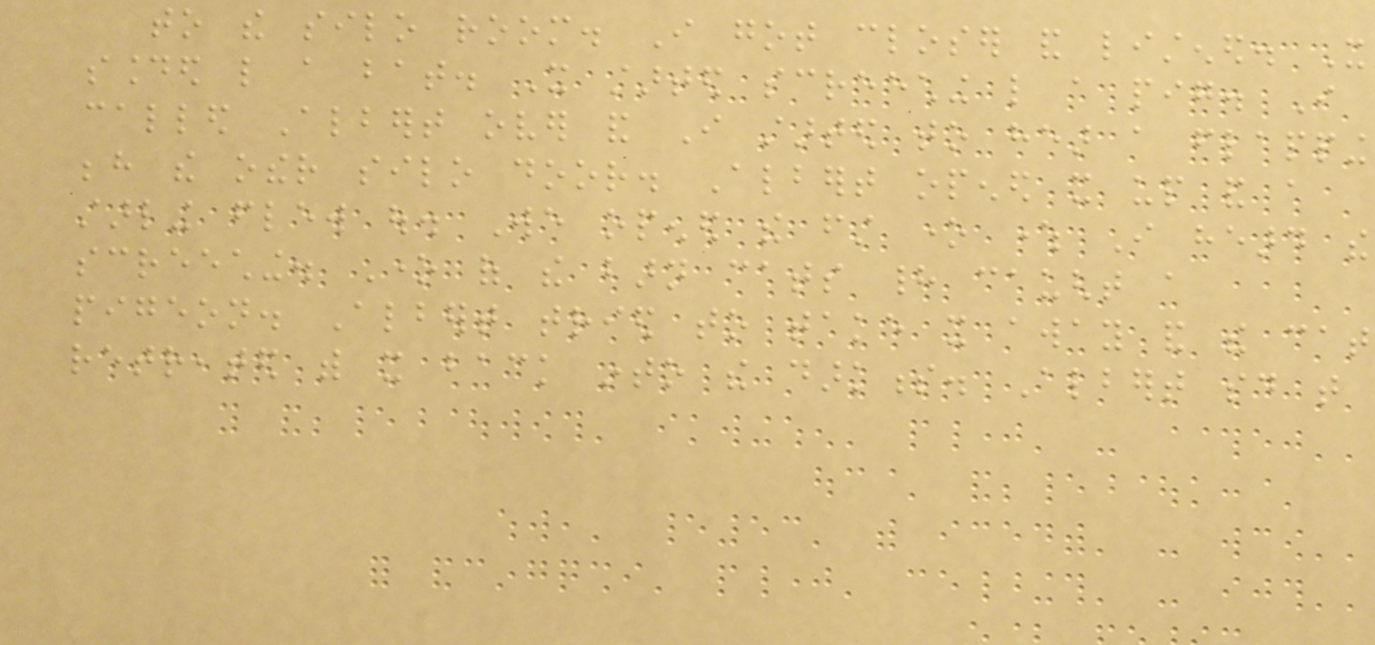to the silo room. I got closer and listened. It
sounded like a bat. It started screeching like a pig. I
called Albert over and I started to hear a flapping
behind the other silo door. Albert opened it up and a
starling flew out. We opened the first one where I heard the
screeching. One of the barn cats had caught a
pigeon. Albert tried to take it away and the cat
retreated with it back into the darkness. Albert said that
